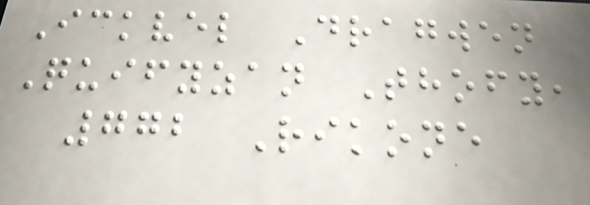Ickvel Dragwen
Quifyzan Thofy,
772 Rikone
